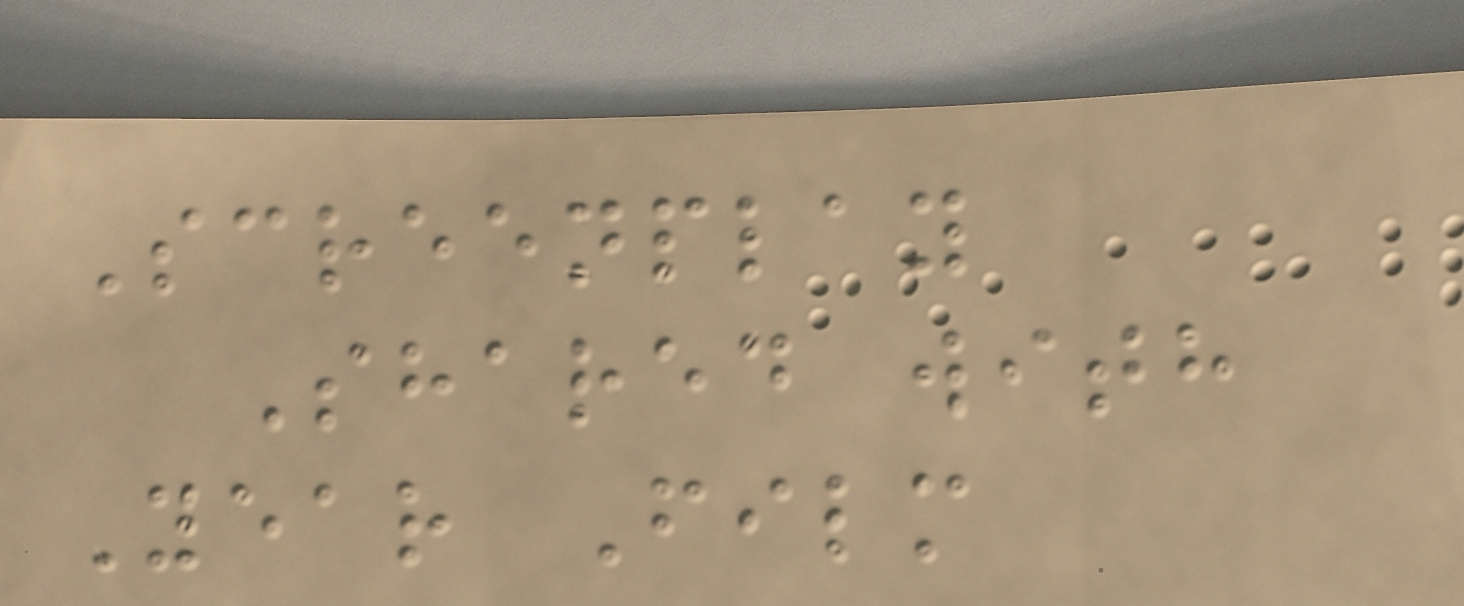Screenplay
Shared with
Year Film
